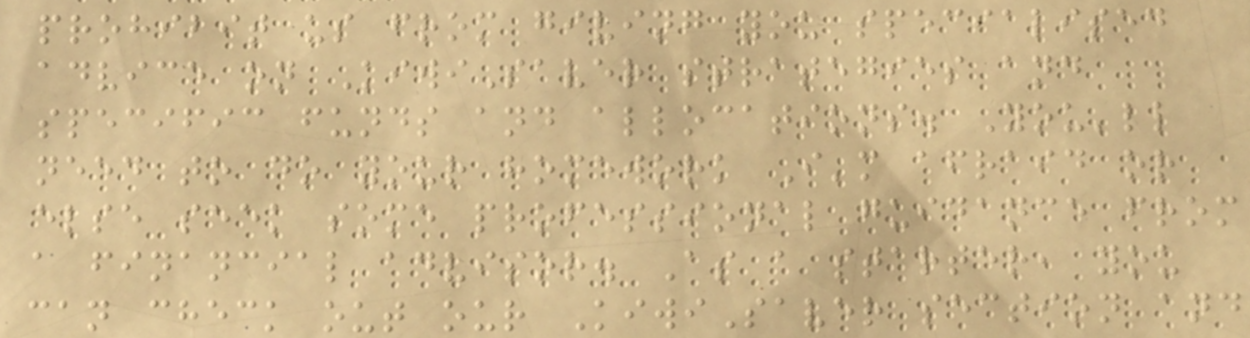prohibit us from giving you specialised
advice on KiwiSaver strategies and
specific funds and allocations. You'll
need to do your homework I'm afraid or
else seek some professional guidance from
a financial advisor. As a starter, you
can check out our KiwiSaver section and
